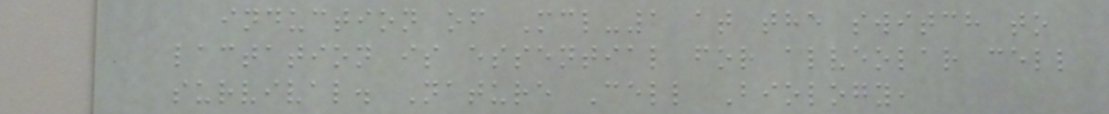induction of Mcl-1 at the switch to
lactation is essential for alveolar cell
survival. Nature Cell Biology,
